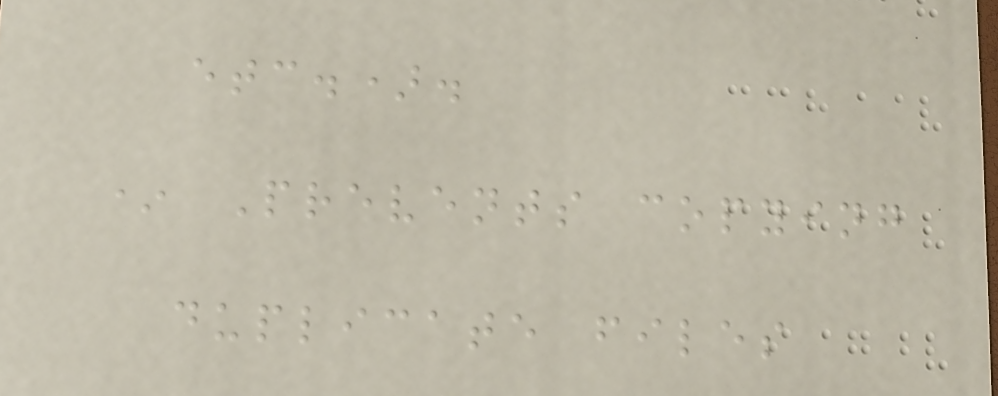etc.).
* Prevents copying
duplicate files
